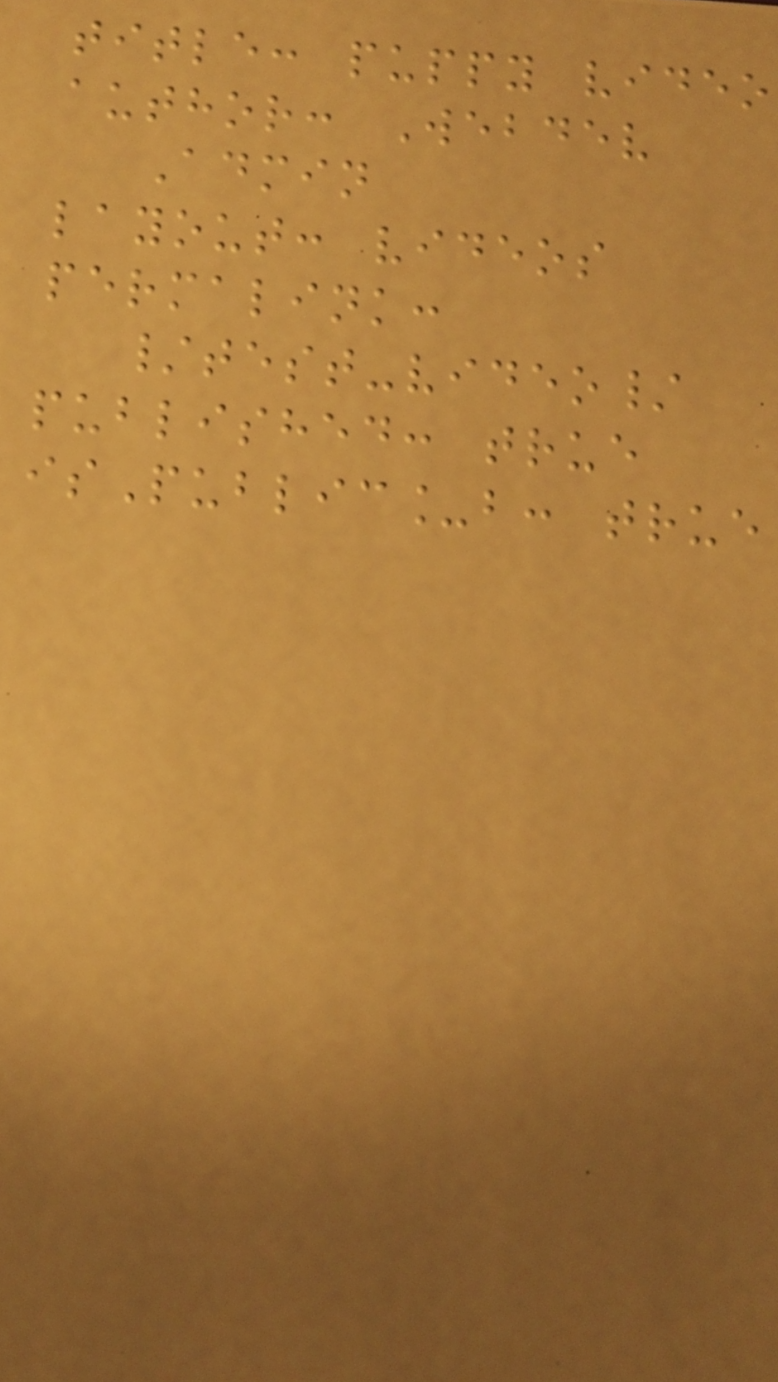title: puppy video
author: Webdev
Admin
layout: videos
permalink:
/test-video/
published: true
isPublic_b: true
